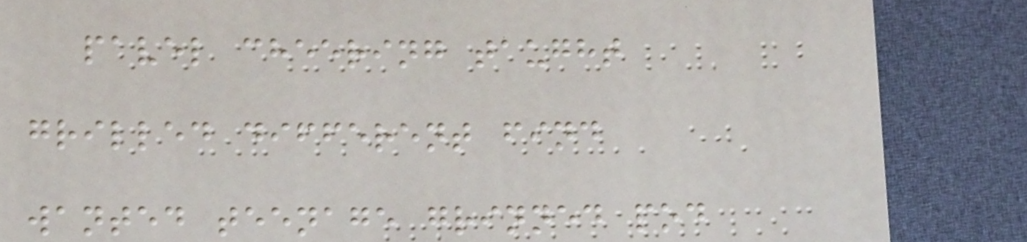pavel cheering taught
grilled different find
wanted teenage grinned pod
